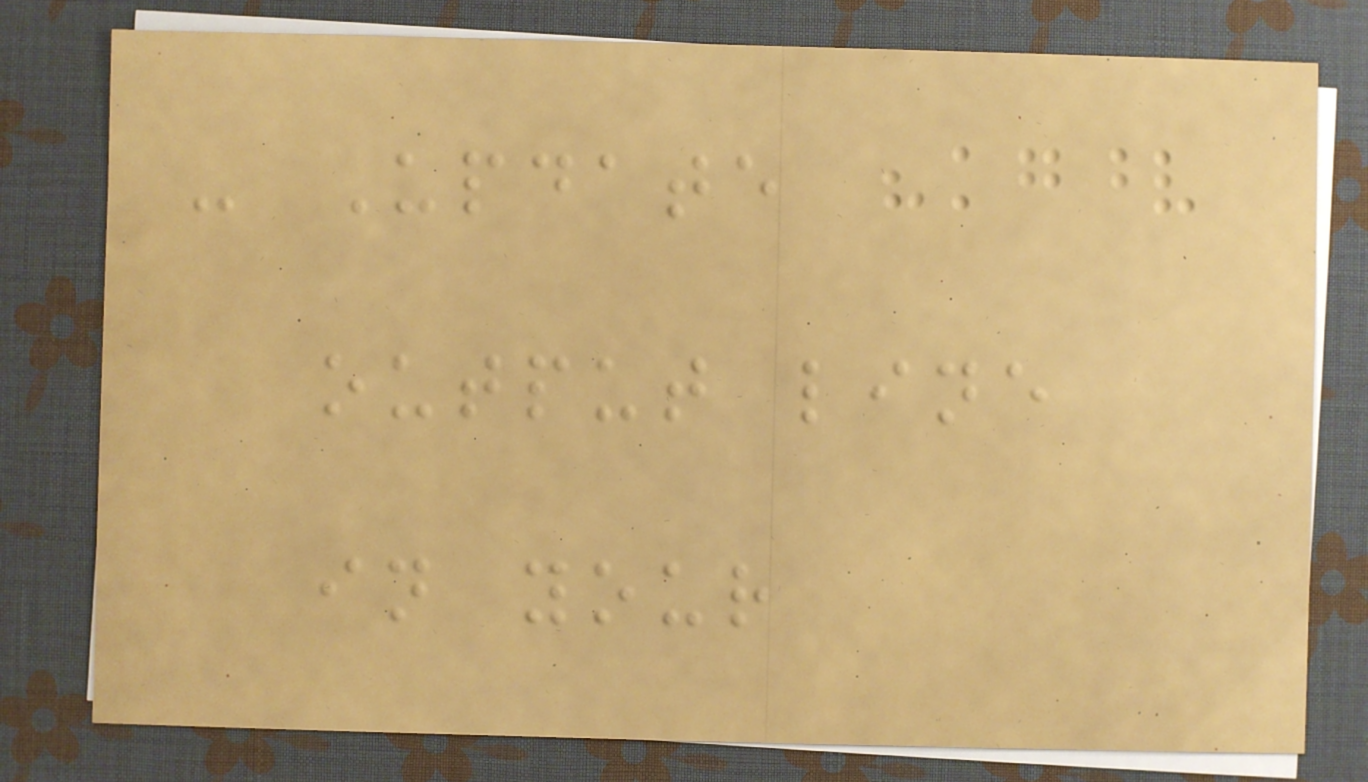- Update
output line
in your
